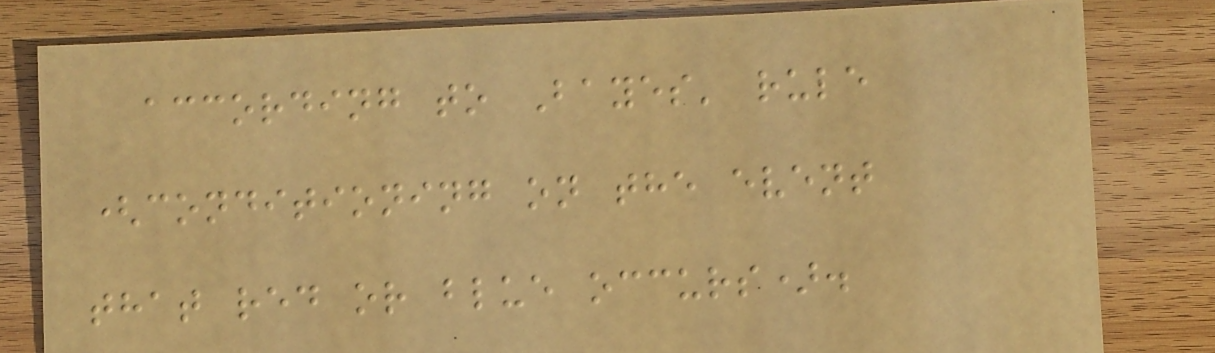according to Bayes' rule
(conditioning on the event
that red or blue occurs).
